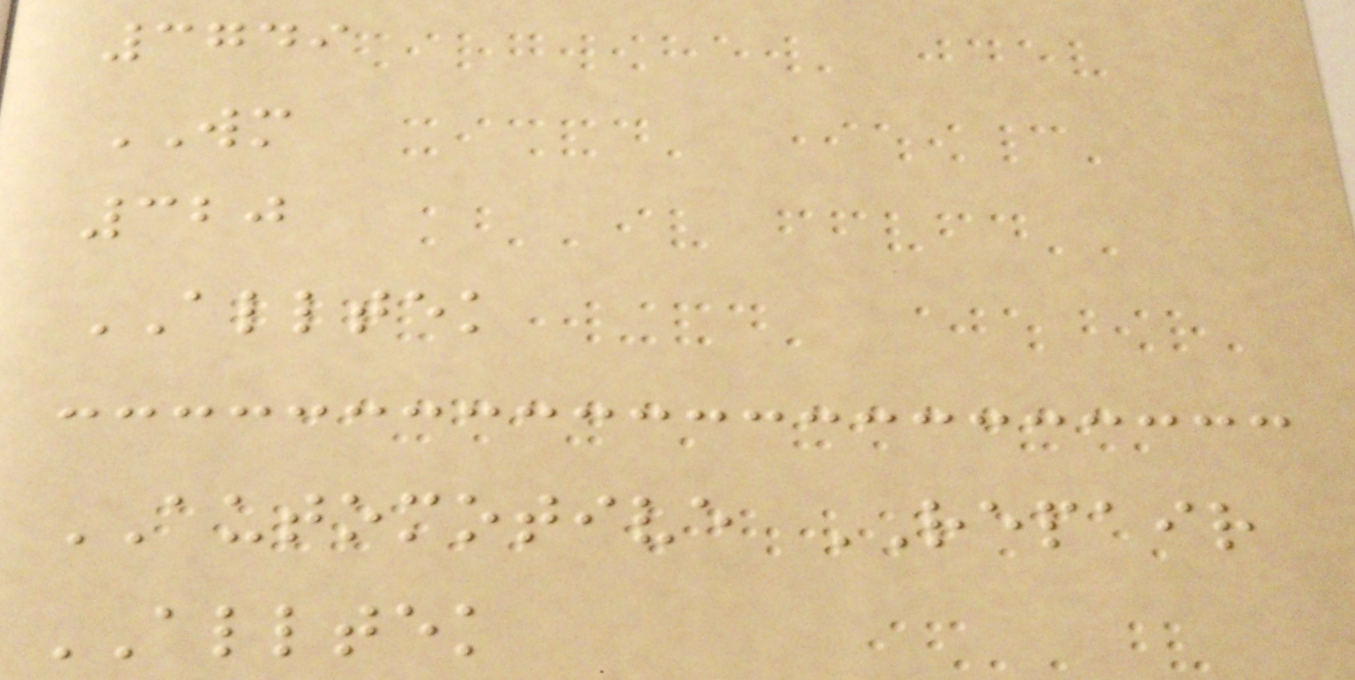3749
WM
320
ALLTEK
AUTOMOTIVE REPAIR
ALLTEK
